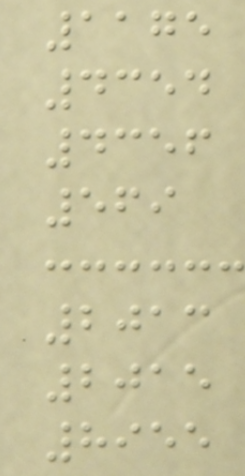1175
4354
4356
569
2013
2015
8955
